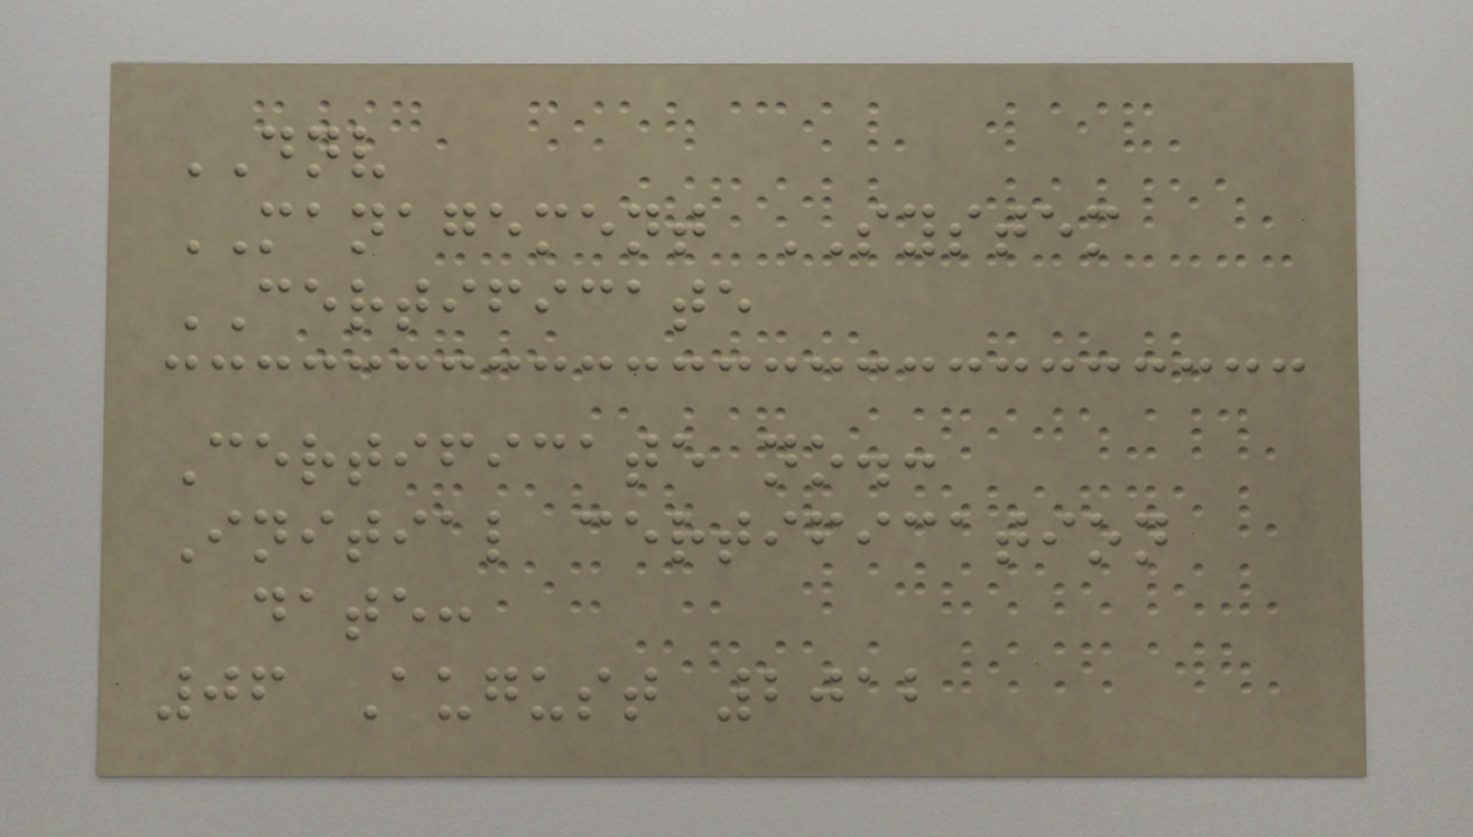DNV
MANAGEMENT SYSTEM
CERTIFICATE
Certificate no.:
Initial certification
date:
06 August 2012
